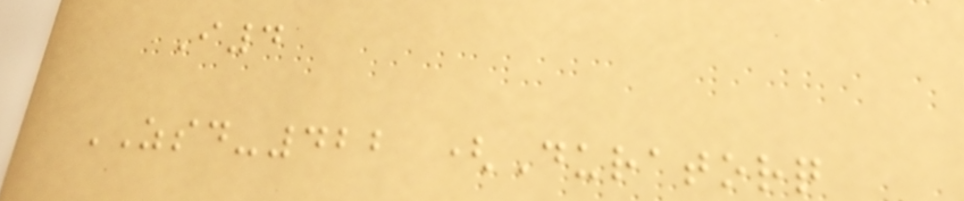I4
ZSD-422 (Duratorq
